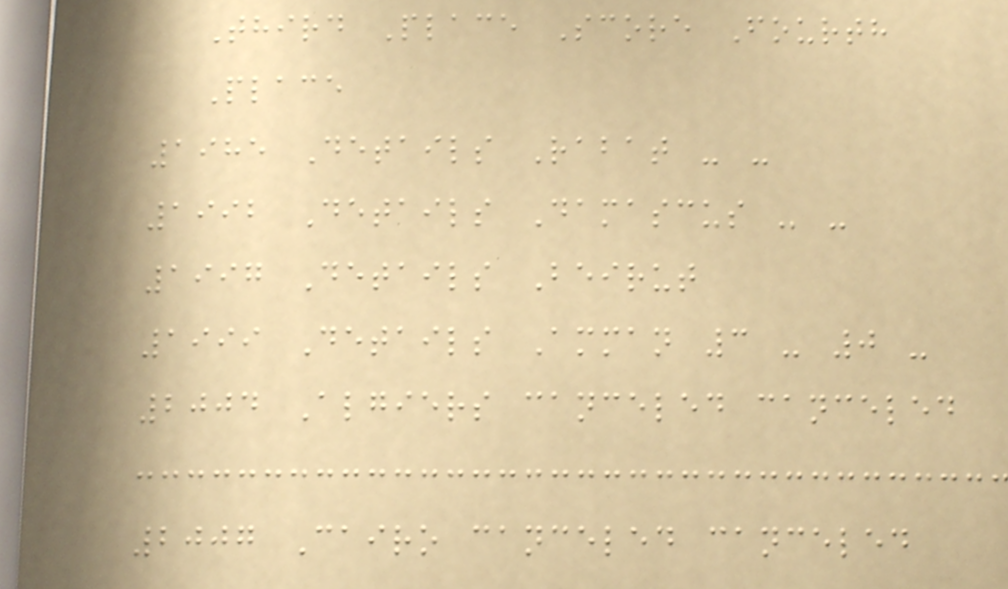Third Place Score Fourth
Place
1985 Details Rabat - -
1992 Details Damascus - -
1997 Details Beirut
1999 Details Amman 3 - 0 -
2004 Algiers canceled canceled
2007 Cairo canceled canceled
